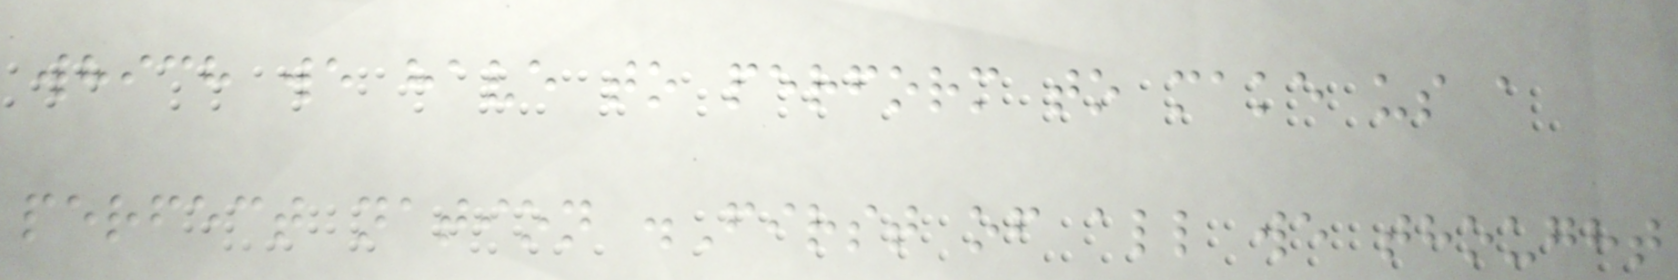which we have to perform to make us a
perfect nation .First of all we thought
